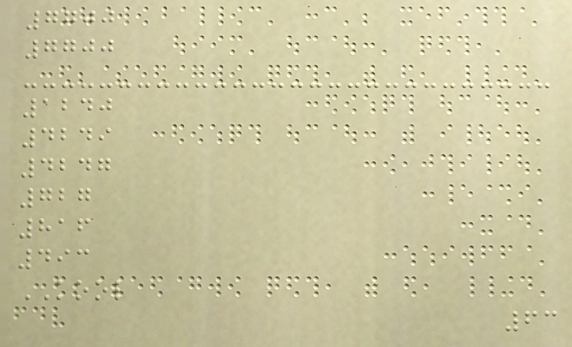7700
7700
1240
4249
4247
727
816
493
KOOL
63
